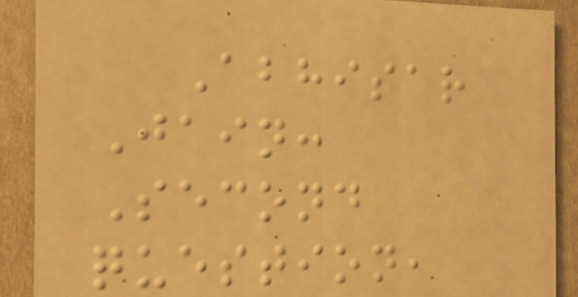Abhisar
Jain:
Second
question,
